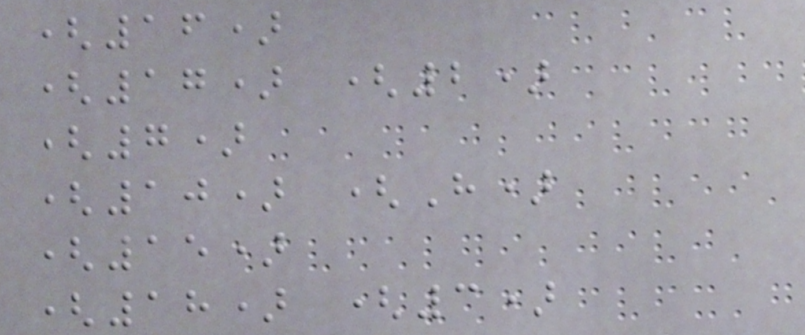(16)
(17) (2)
(7)
(10) (H)
(15)
(18) (3)
